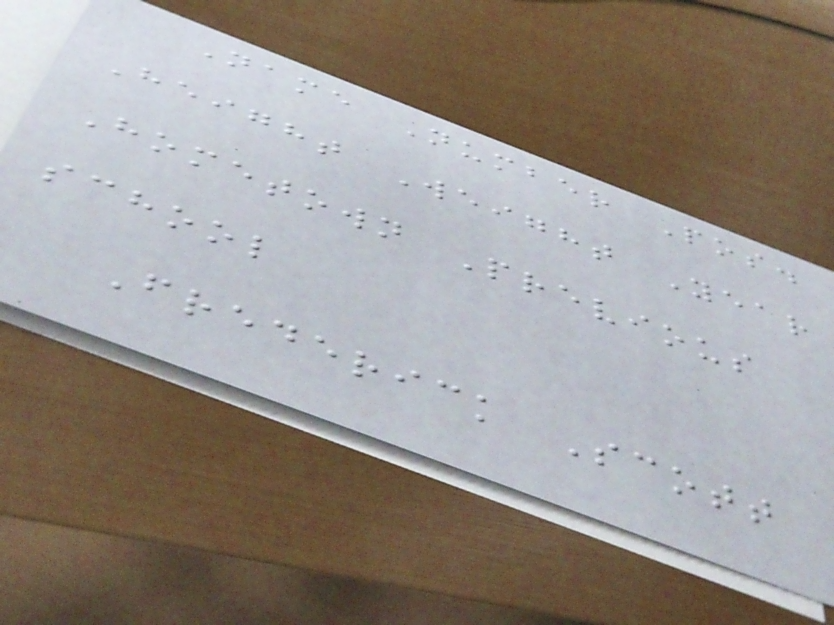Name Number Pos.
Height Weight Year
Hometown Previous
school
Frederick Scott
